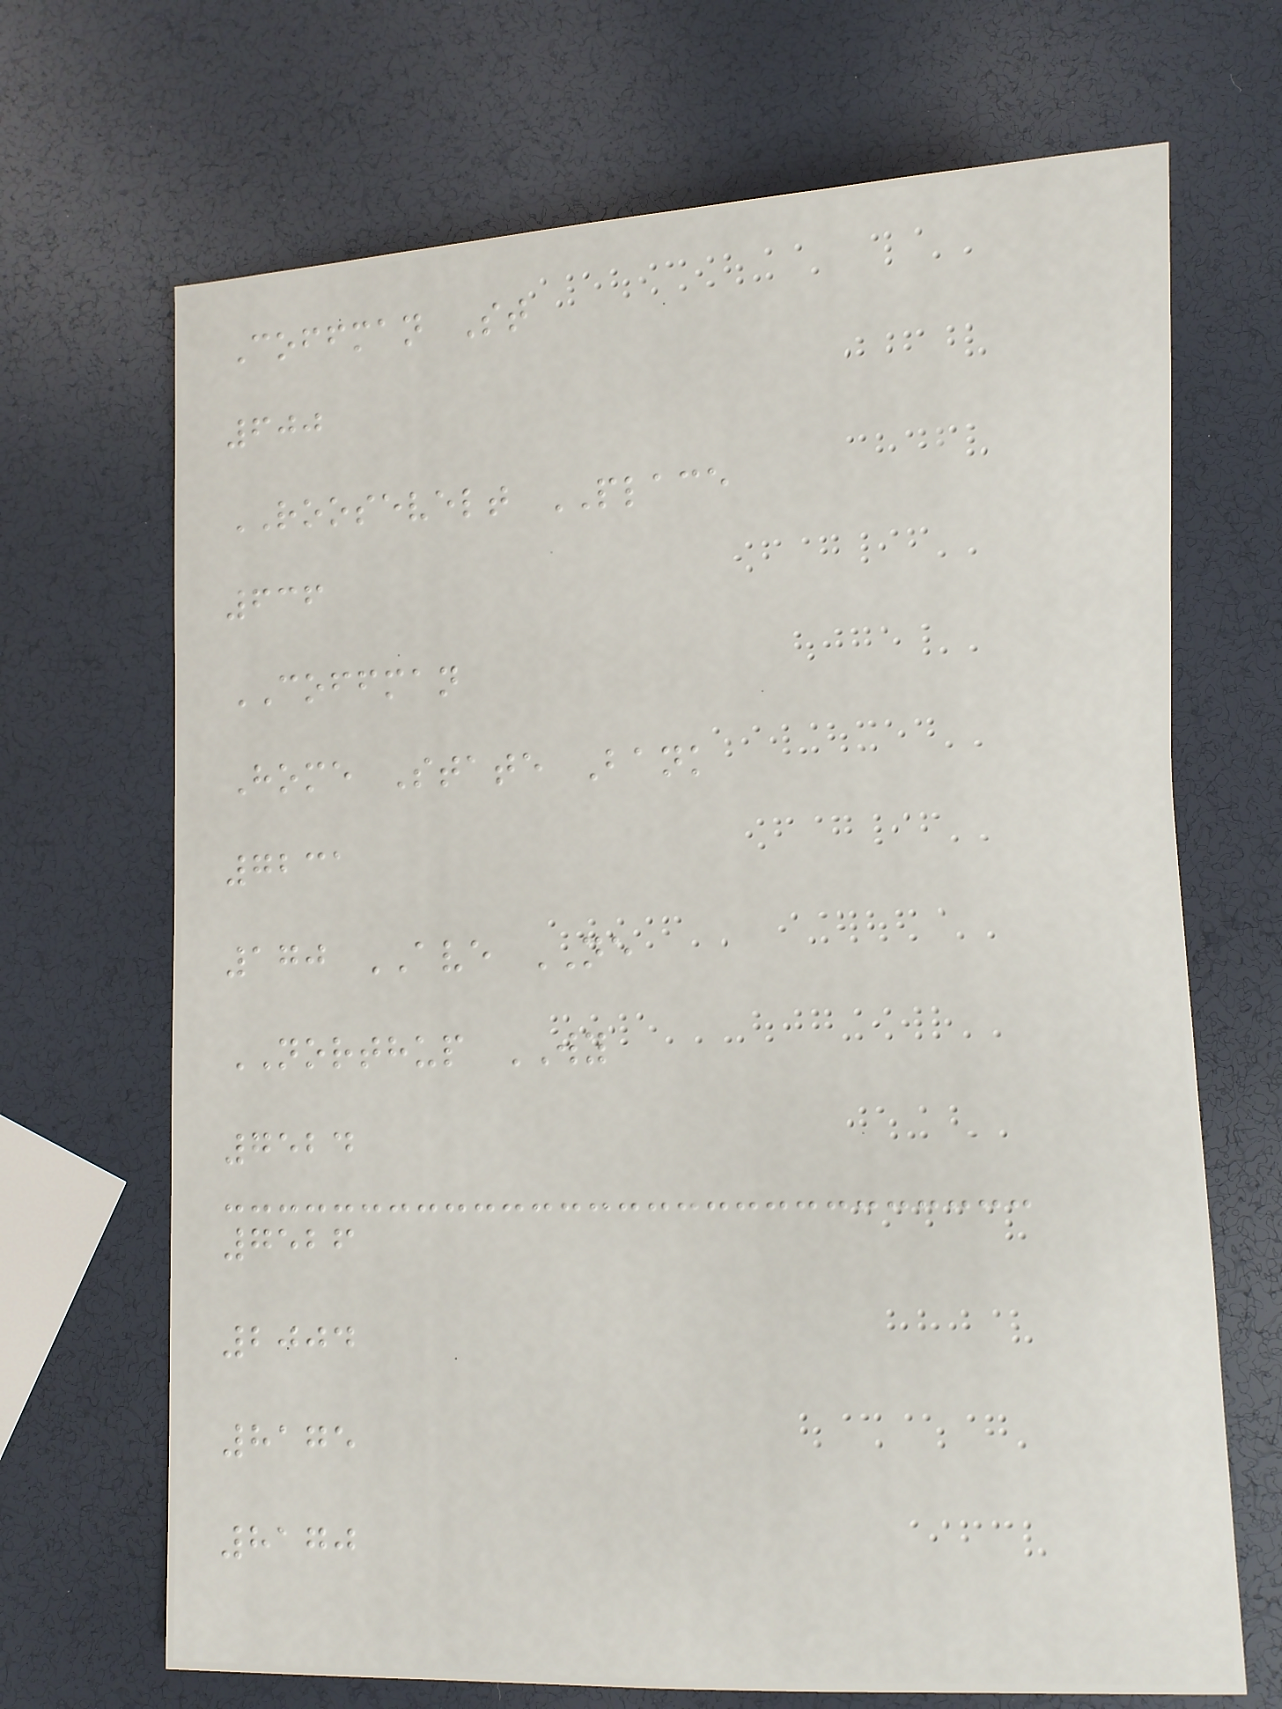Coffman St
600
ROOSEVELT PLACE
636
COFFMAN
Home State Bank
7231
170 AVE NE
NORTHUP WY
7524
7526
2004
8175
8170
